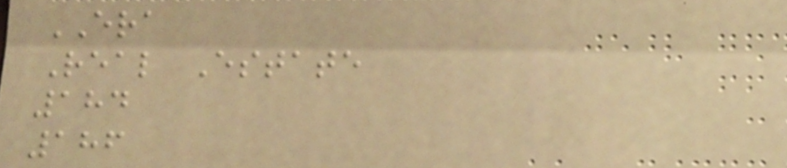ERA
Real Estate
184
186
